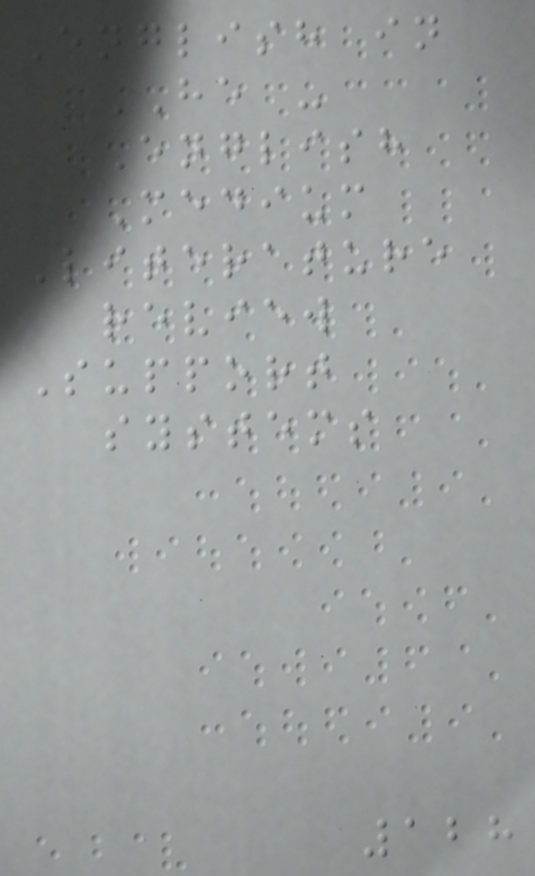English in
HE -
English
Medium
Literature
review
Support
systems
128
